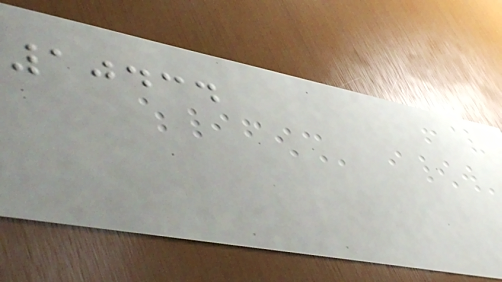10434
